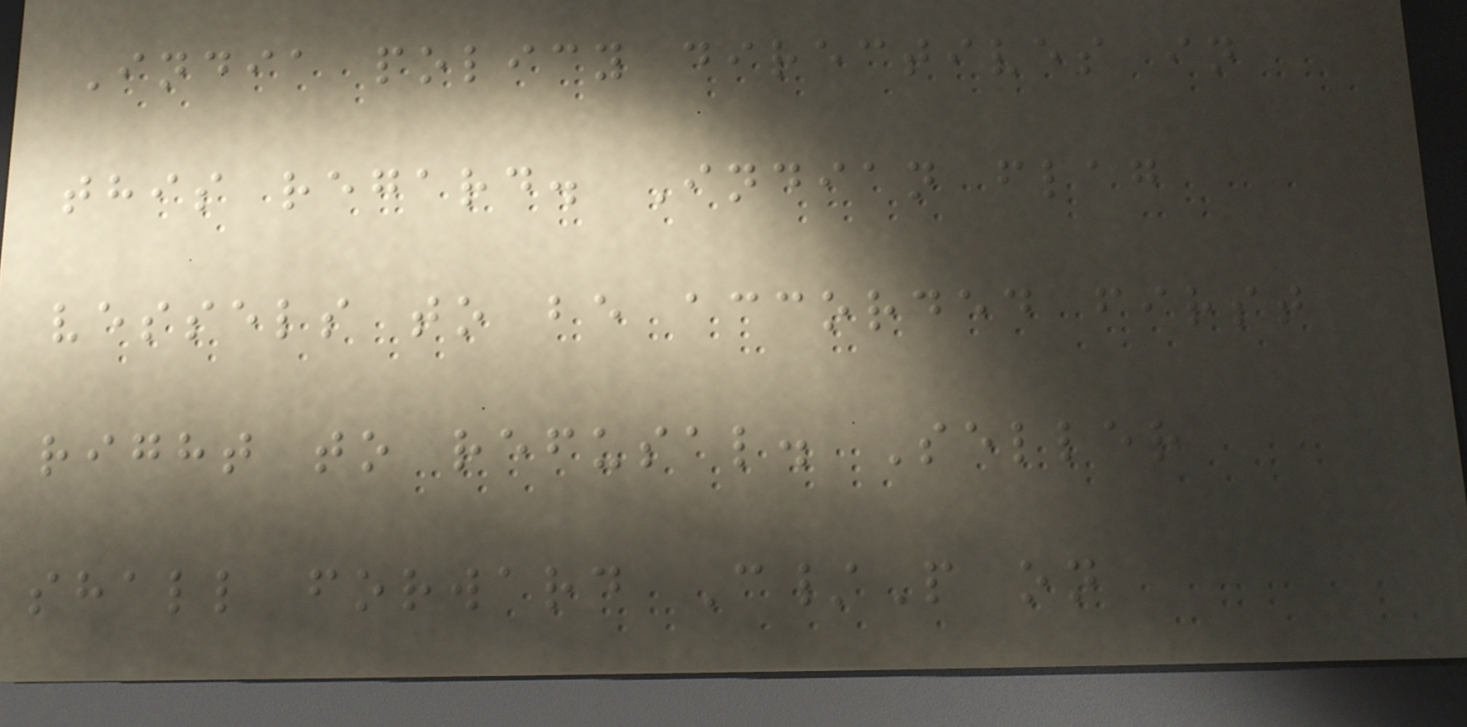India policy directives in
this regard. Indian flag
vessels to be accorded first
right to refusal. Seller
shall forward C/P on
